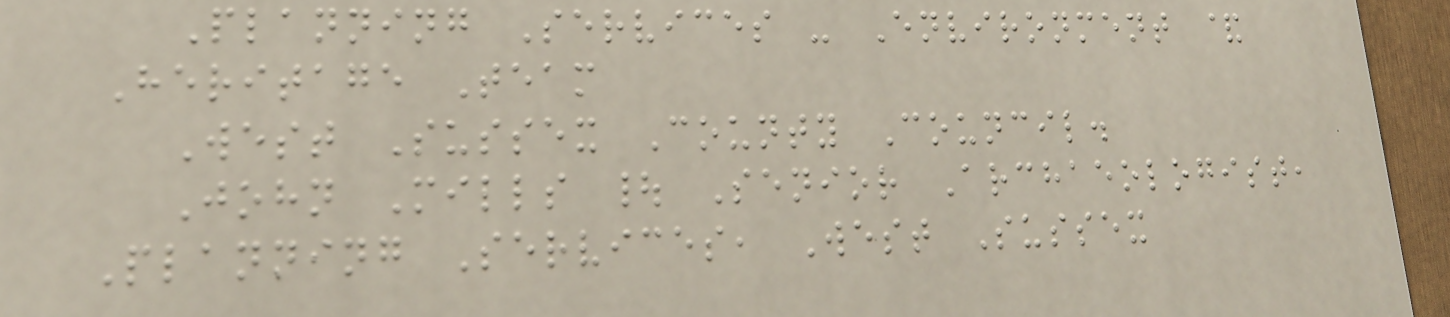Planning Services - Environment &
Heritage Team
West Sussex County Council.
John Mills | Senior Archaeologist,
Planning Services, West Sussex
